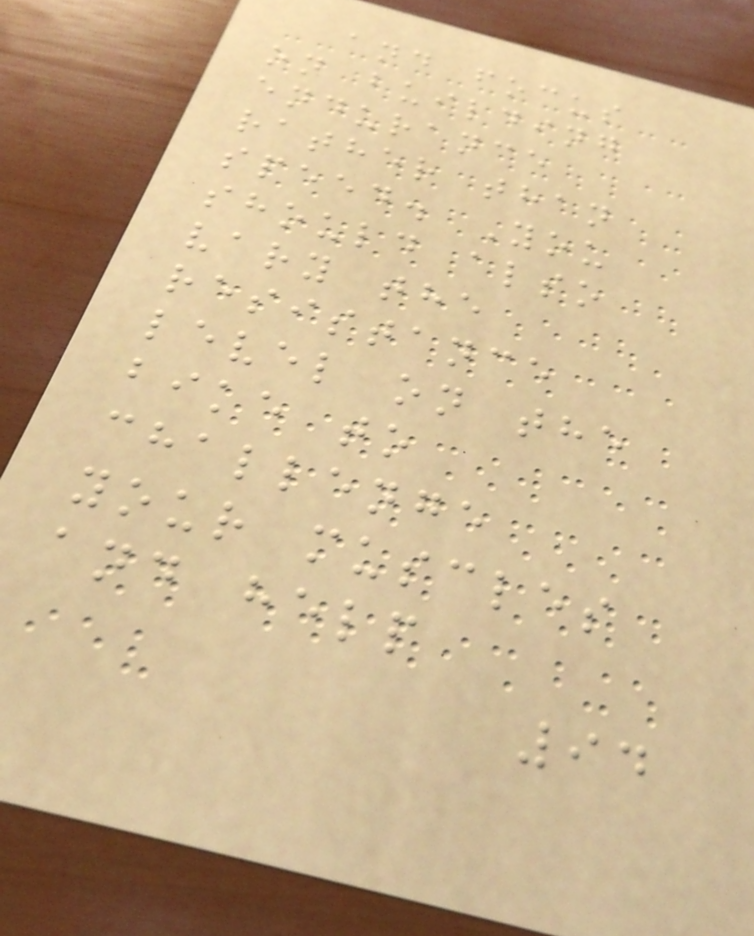and focus
on building
endurance
rather than
speed. You
should also
vary the
resistance
level on the
bike to
challenge
your muscles
and help
94
